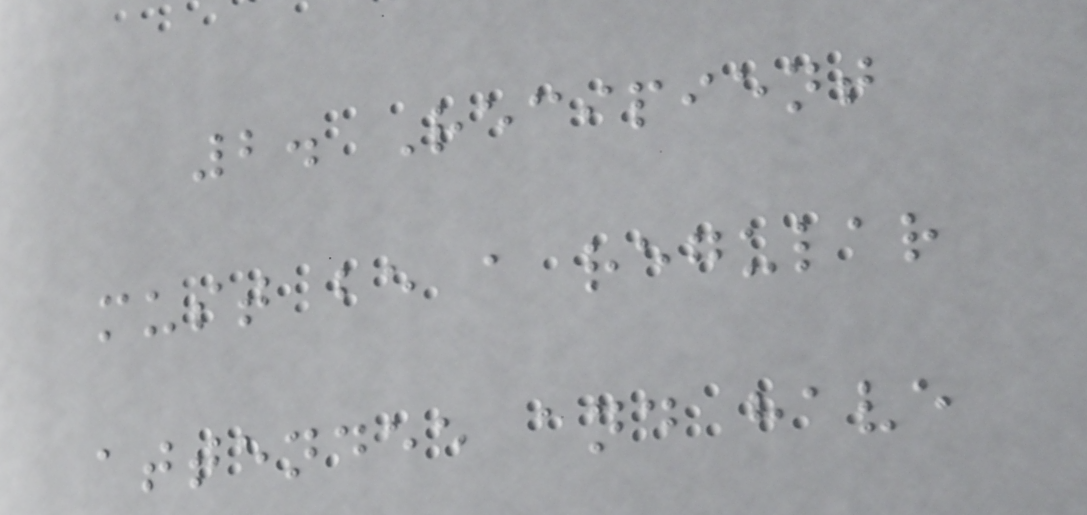2. Recipient
must be a regular
attendee and have
